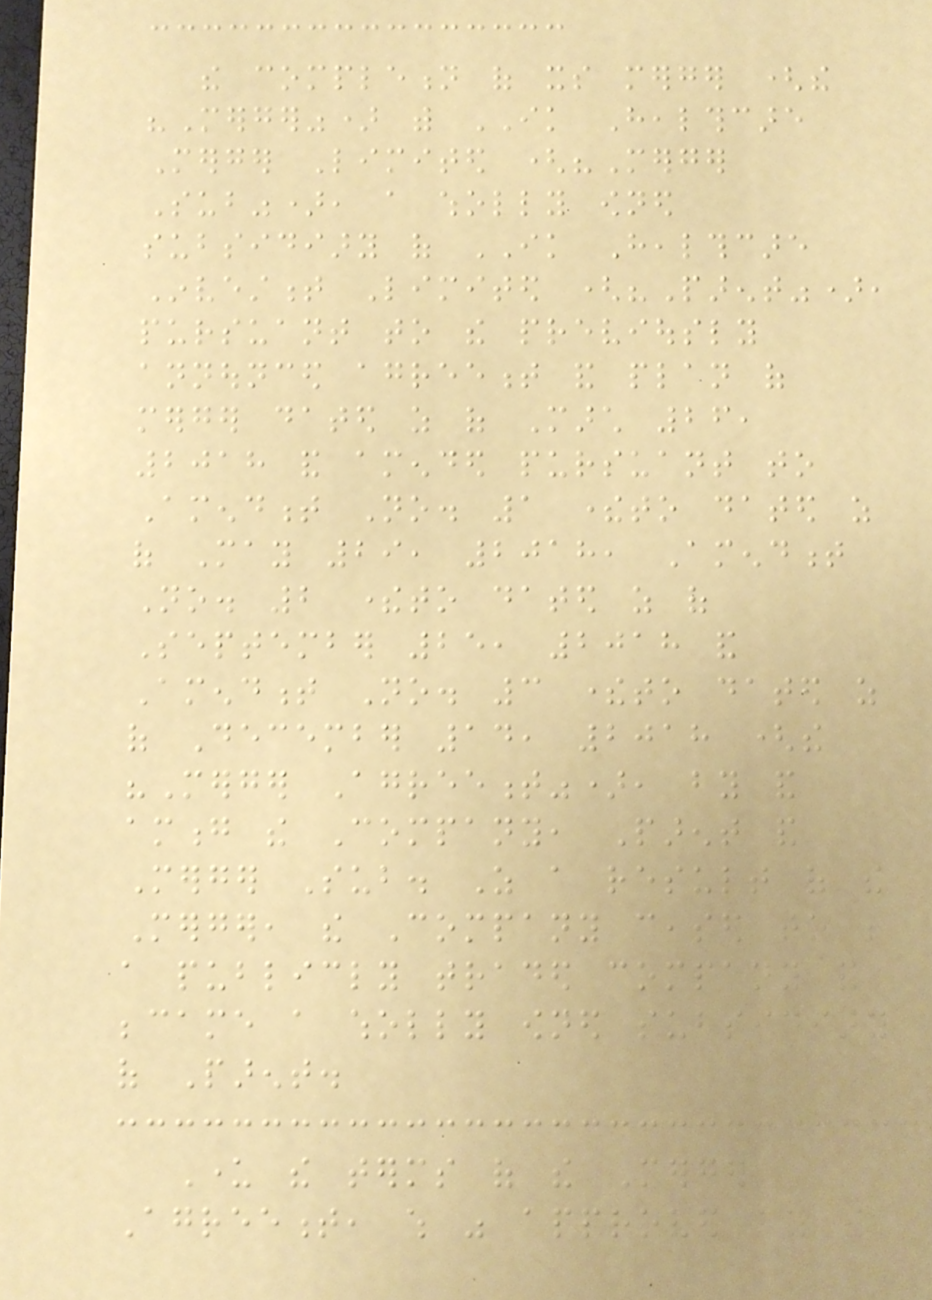the completion of its merger (the
"Merger") with IK Healthcare
Merger Limited ("Merger
Sub"), a wholly owned
subsidiary of IK Healthcare
Investment Limited ("Parent"),
pursuant to the previously
announced agreement and plan of
merger dated as of March 26,
2018 and amended pursuant to
Amendment No. 1 thereto dated as
of May 29, 2018, Amendment
No. 2 thereto dated as of
September 25, 2018 and
Amendment No. 3 thereto dated as
of December 14, 2018 (the
"Merger Agreement"), by and
among the Company, Parent and
Merger Sub. As a result of the
Merger, the Company ceased to be
a publicly traded company and
became a wholly owned subsidiary
of Parent.
Under the terms of the Merger
Agreement, which was approved by the
